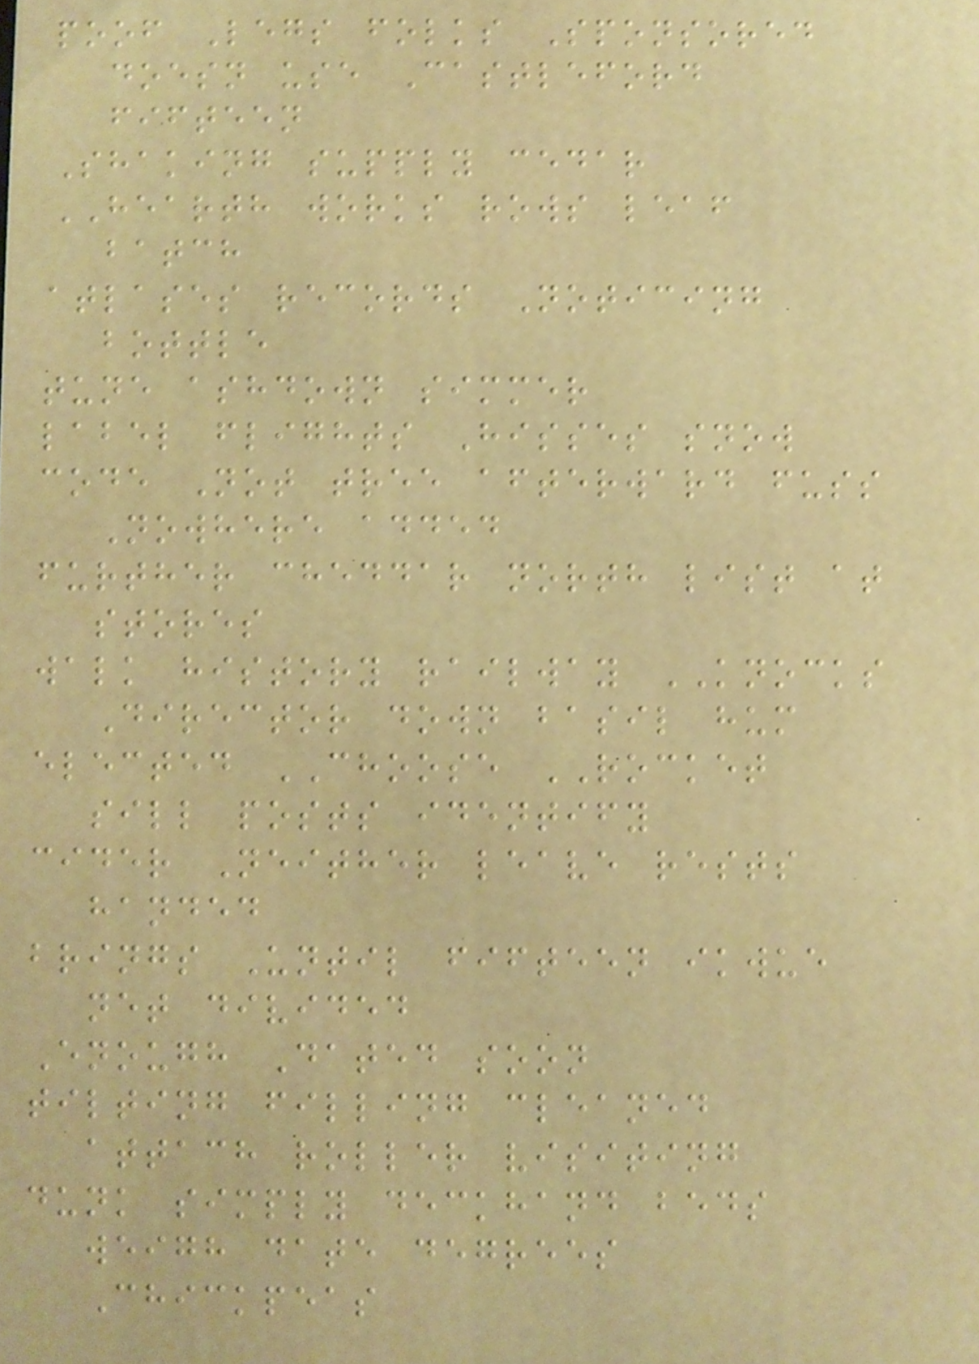poof Legs folks Sponsored
doesn use Castleford
fifteen
Shaking supply cedar
HEARTH works rows leaf
batch
atlases records Noticing
bottle
tune ashdown simmer
label flights Hisses snow
code Not tree afterward fuss
Nowhere added
further cheddar north list at
stores
walk history railway KNOCKS
Director down basil hum
elected CHOOSE ROCKET
sill posts identify
cider Neither leave rests
handed
brings Until fifteen ikwue
net divided
Enough Dated soon
tilting filling cleaned
attach roller visiting
dunk simply deckhand beds
weigh date degrees
Chickpeas
